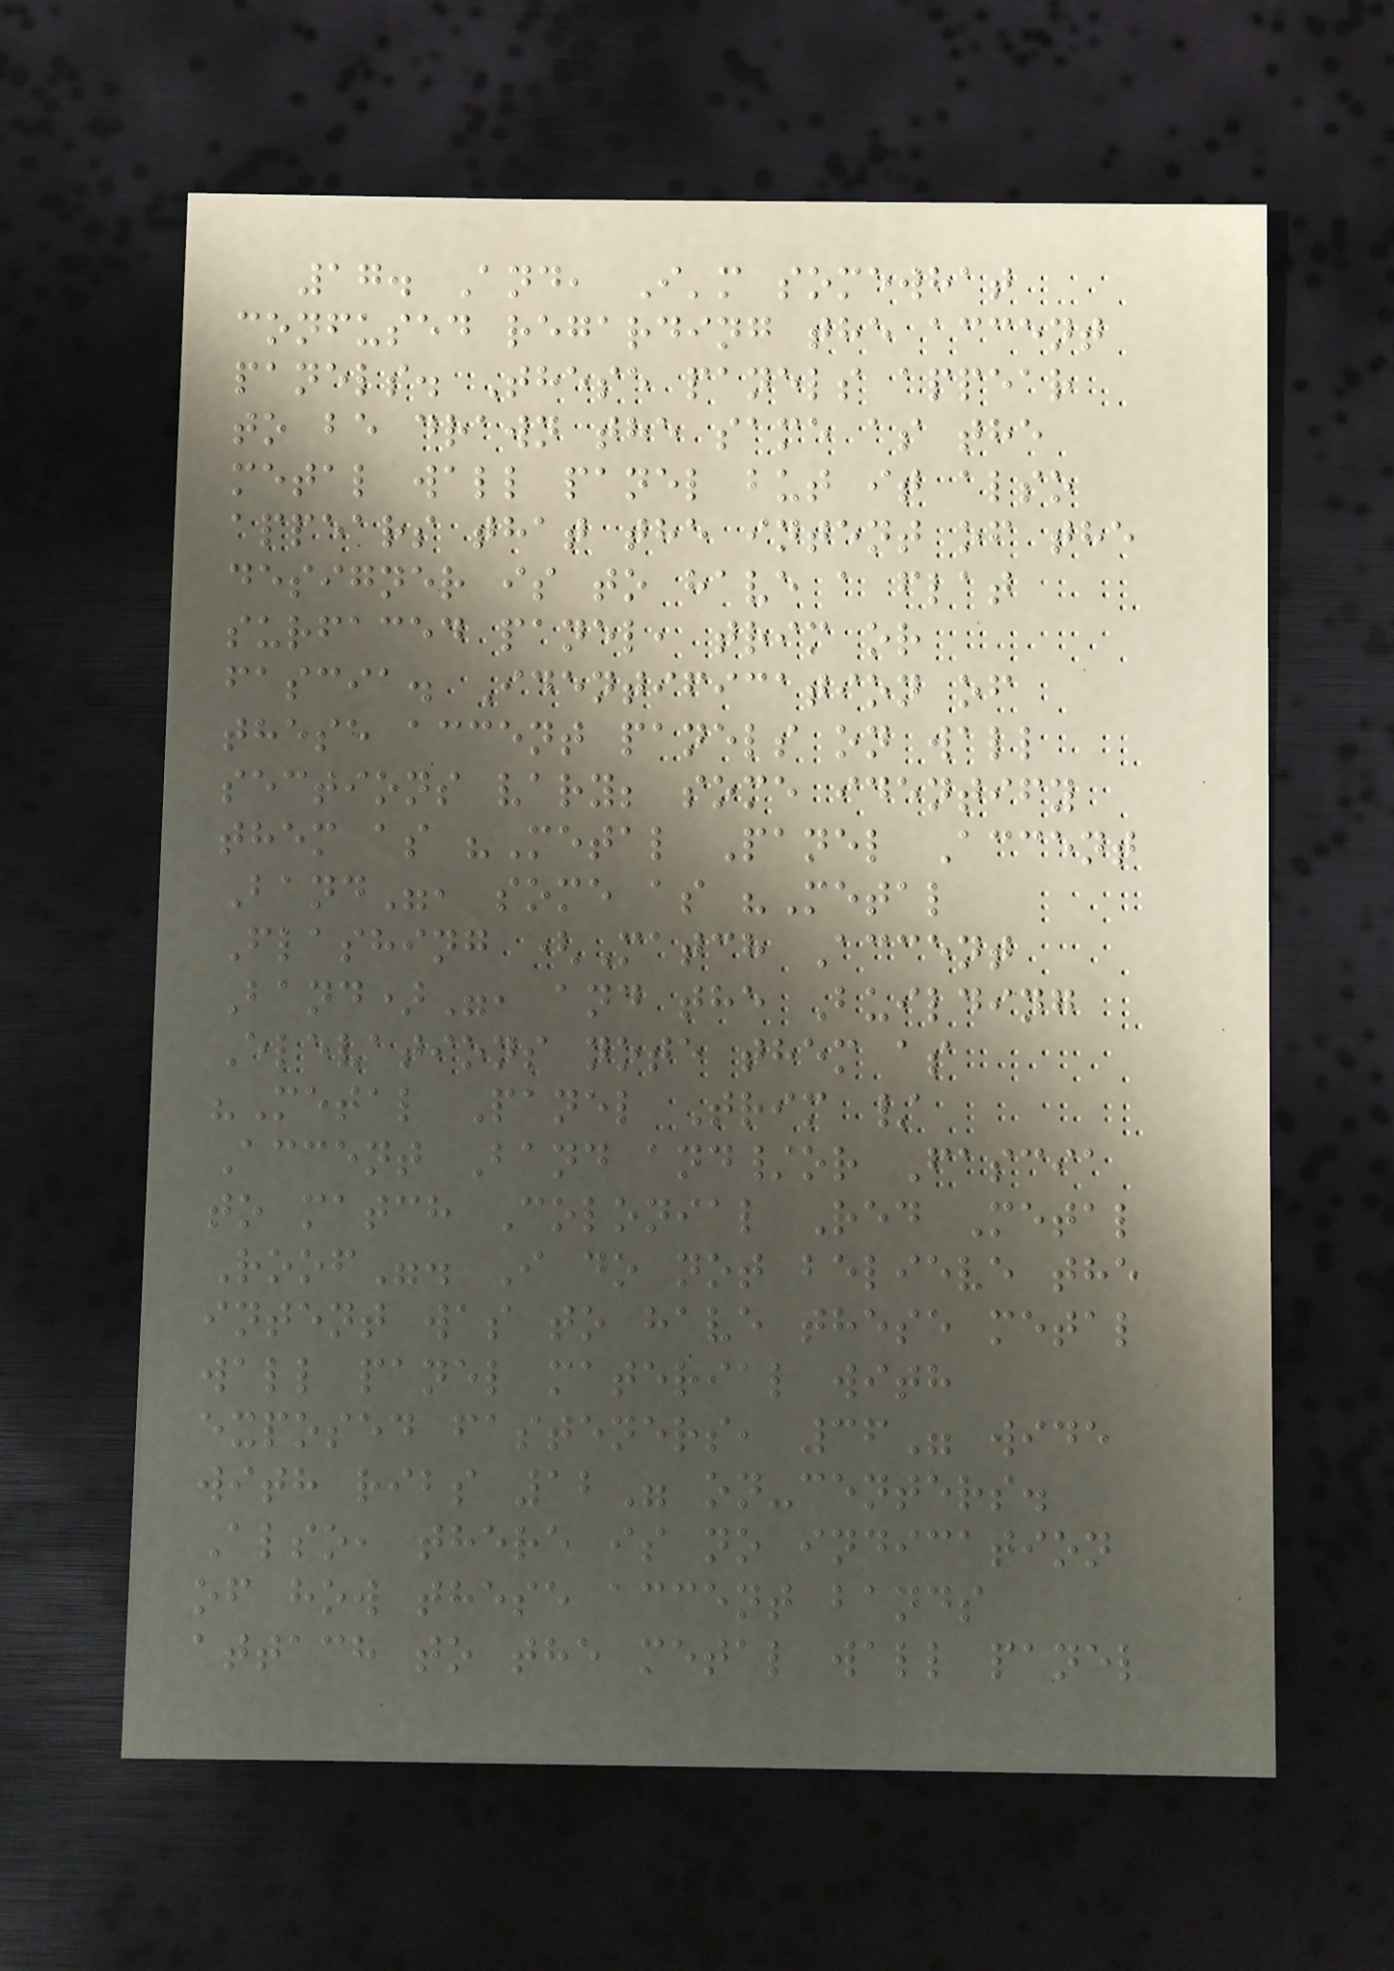17. And, I'm somewhat
confused regarding the accent
panels. These panels appear
to be drawn the same as the
metal wall panel but it also
appears that the intent of the
designer is to have a flat
surfaced panel, trim or
fascia. Identification of
these accent panels on wall
sections vary; some identify
them as "Metal Panel Accent
Band", some as "Metal
Flashing (Match Accent
Band)", and the Building
Elevations note them as
"Metal Panel Trim /
Accent Band and/or Fascia
to match Colonial Red Metal
Roof". I do not believe the
intent was to have these metal
wall panel material with
exposed fasteners, 36" wide
with ribs 12" on-centers.
Also, there is no indication
of how these accent bands
attach to the metal wall panel
